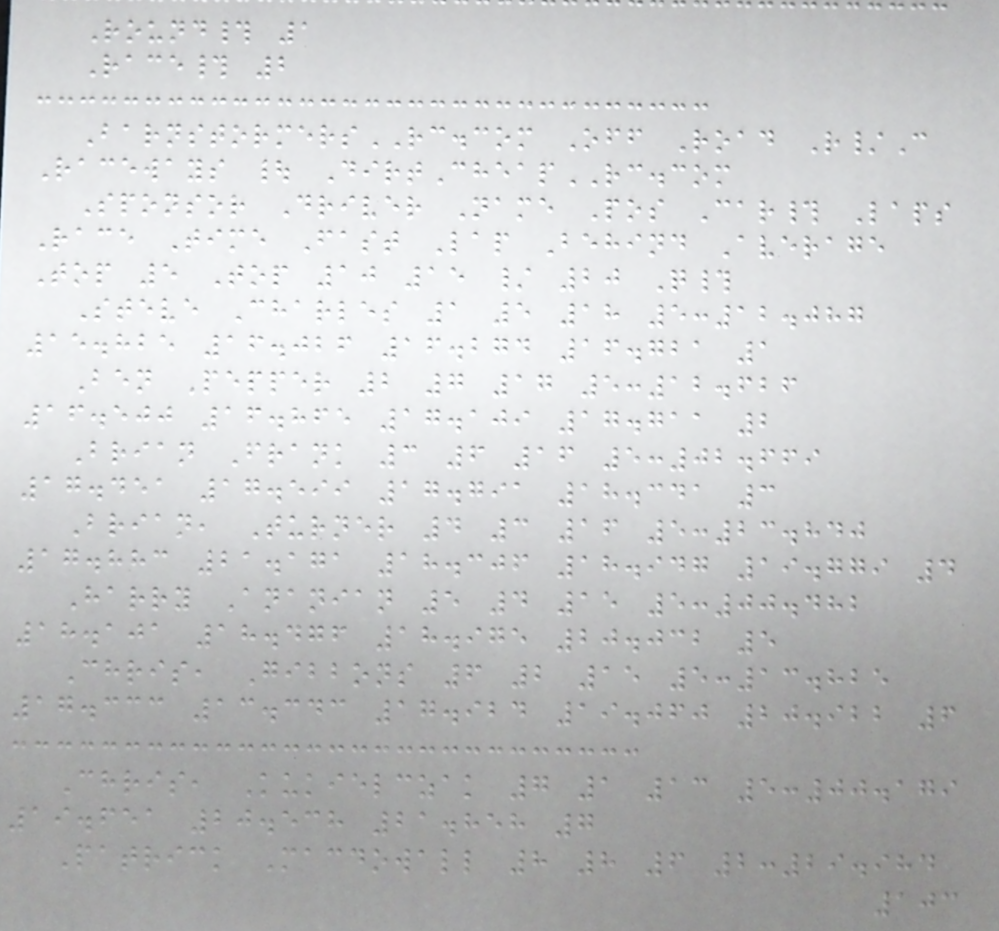Round# 1
Race# 2
BarnstormersRC.com Off Road R/C
Raceways | DirtCheapRC.com
Sponsor Driver Name Pos Car# Laps
Race Time Fast Lap Behind Average
Top 5 Top 10 15 / 20 Q#
Steve Charles 1 5 18 5:12.087
15.825 16.026 16.274 16.721 1
Ben Pepper 2 7 17 5:12.626
16.500 16.865 17.109 17.711 2
Brian Frank 3 6 16 5:02.669
17.451 17.599 17.791 18.341 3
Brian, Turner 4 3 16 5:23.840
17.883 21.171 18.306 18.947 19.779 4
Harry Ananian 5 4 15 5:00.482
18.101 18.476 18.975 20.032 5
Chris, Gibbons 6 2 15 5:13.825
17.333 13.343 17.924 19.060 20.922 6
Chris, Kukielczak 7 1 13 5:00.179
19.651 20.538 21.858 7
Patrick Macdowall 8 8 6 2:29.984
103
